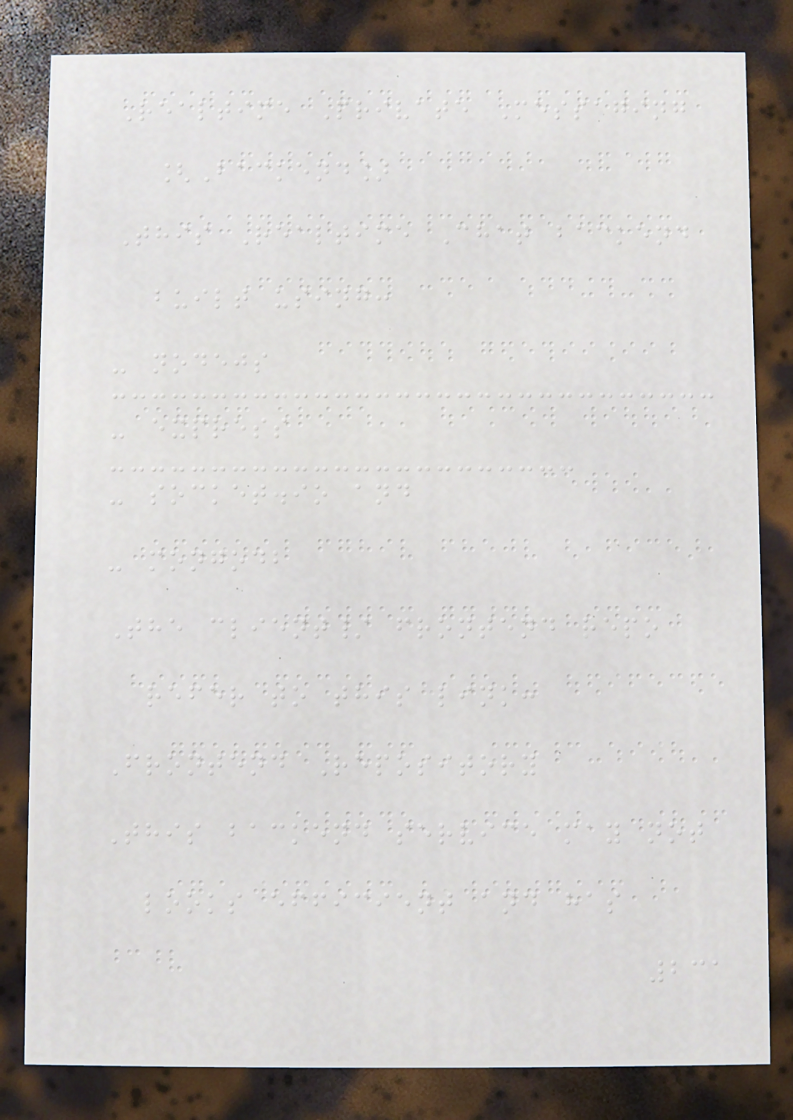Realtime Private Messaging
[Backend]
This Realtime Chat backend
built using:
- nodejs
- express
- socket.io and
- mongodb
The client/ frontend repo
refer to this link:
Frontend Repository
This backend service may not
looks efficient and has
231
